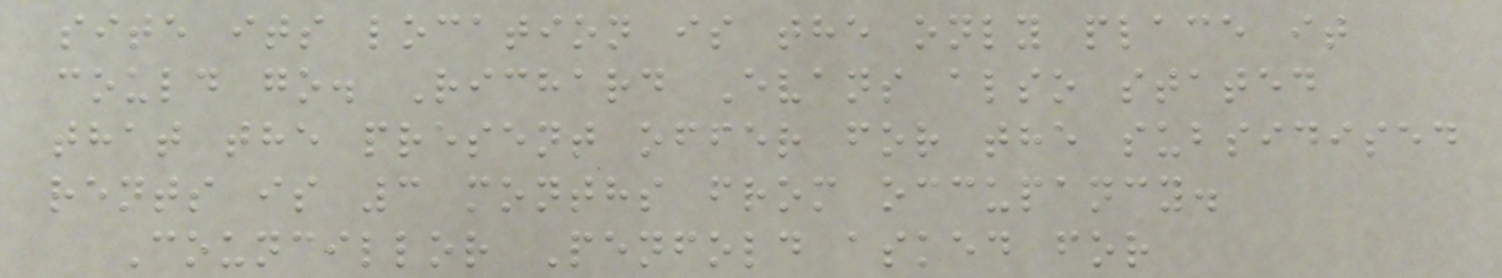site its location is the only place it
could go. Richard Evans also stated
that the present offer for the subsidised
rents is 3 months from occupancy.
Councillor Penfold asked for
